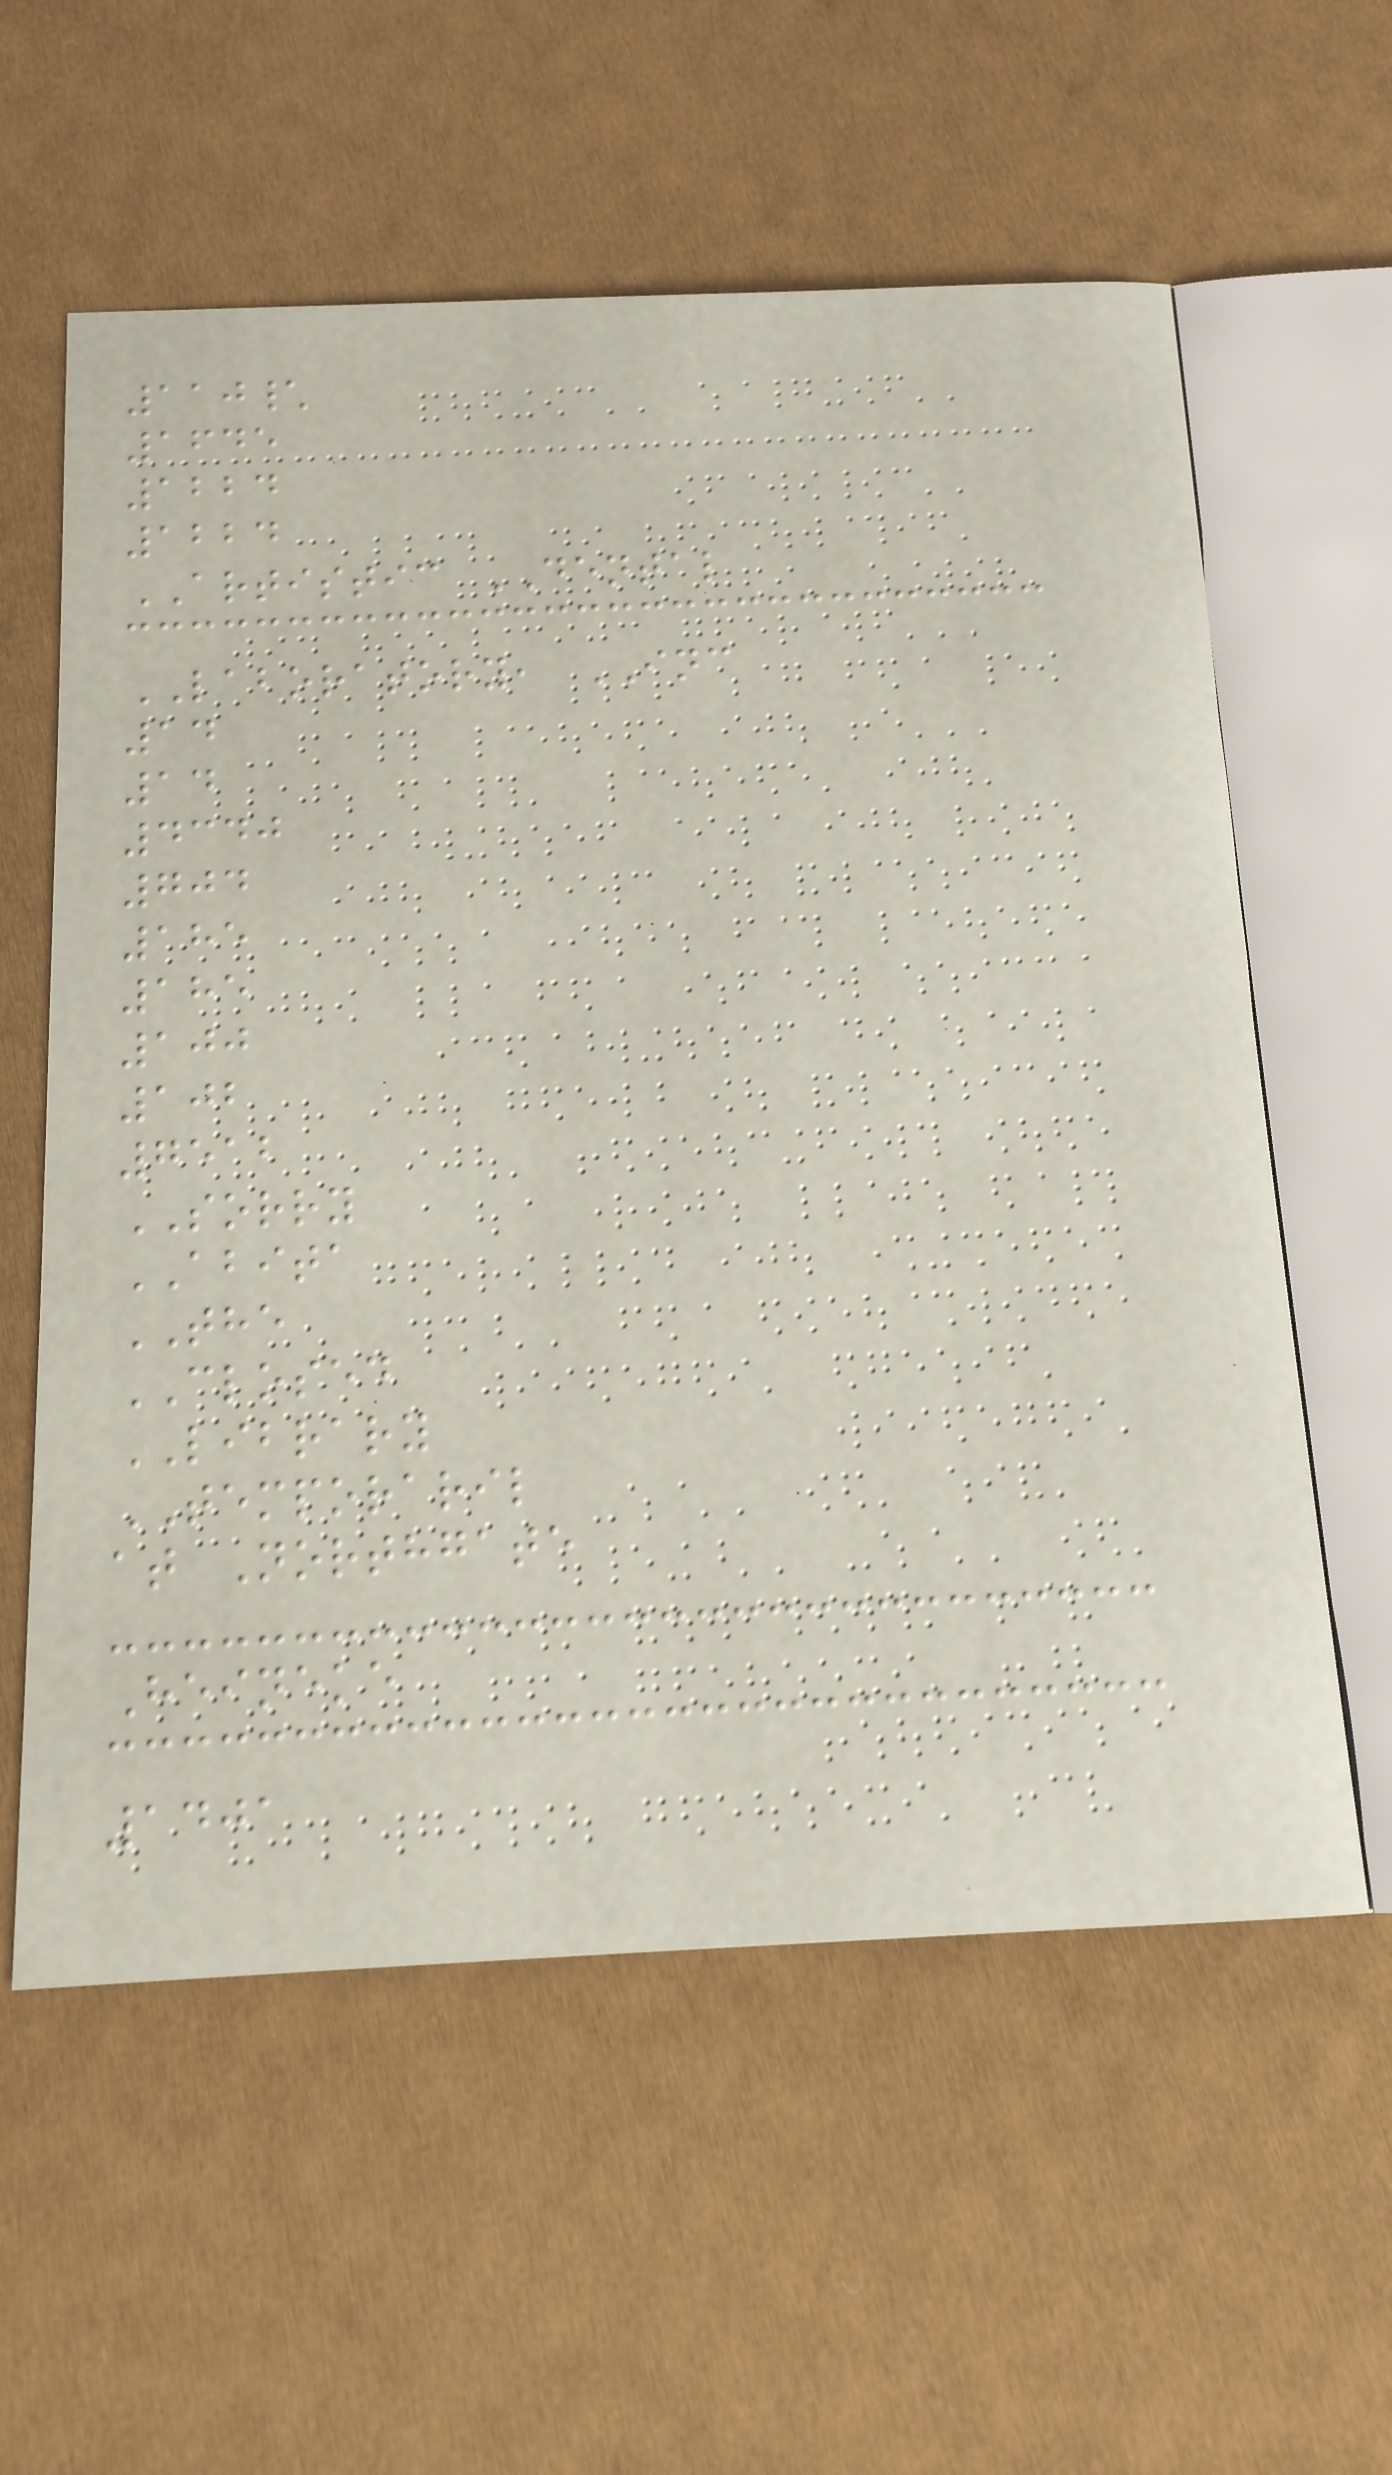110\
1645
1224
1224
ARTISTIC DENTAL
LABORATORY, INC
14
14
4340
704
185
185
100
102
7512
SORRY
ABITA
THE
CLOSED
LIBRARY
TEMPORARIL
at Northgate
Heineke
1401
